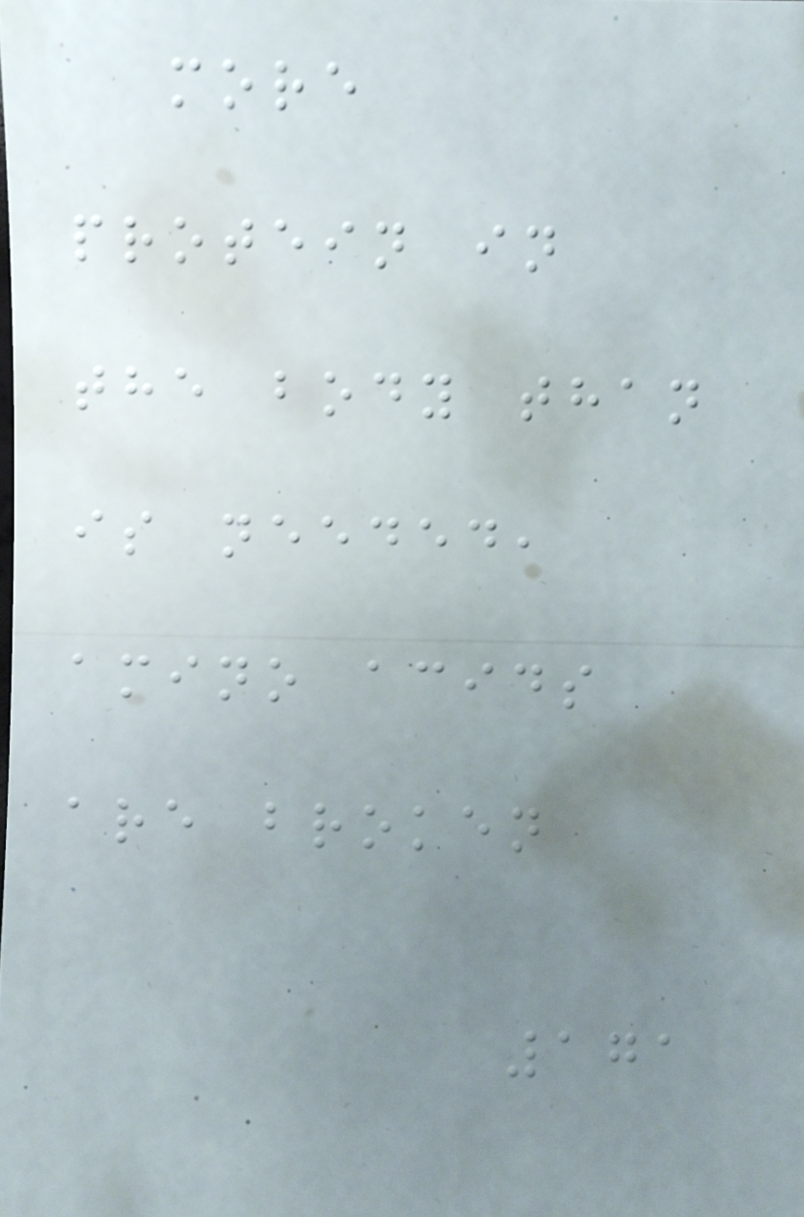more
protein in
the body than
is needed,
amino acids
are broken
171
